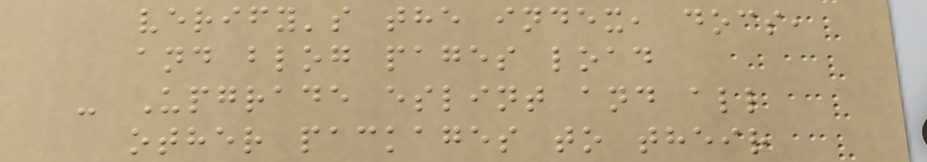verify's the index, docs,
and blog pages load
- Upgrade eslint and all
other packages to their
